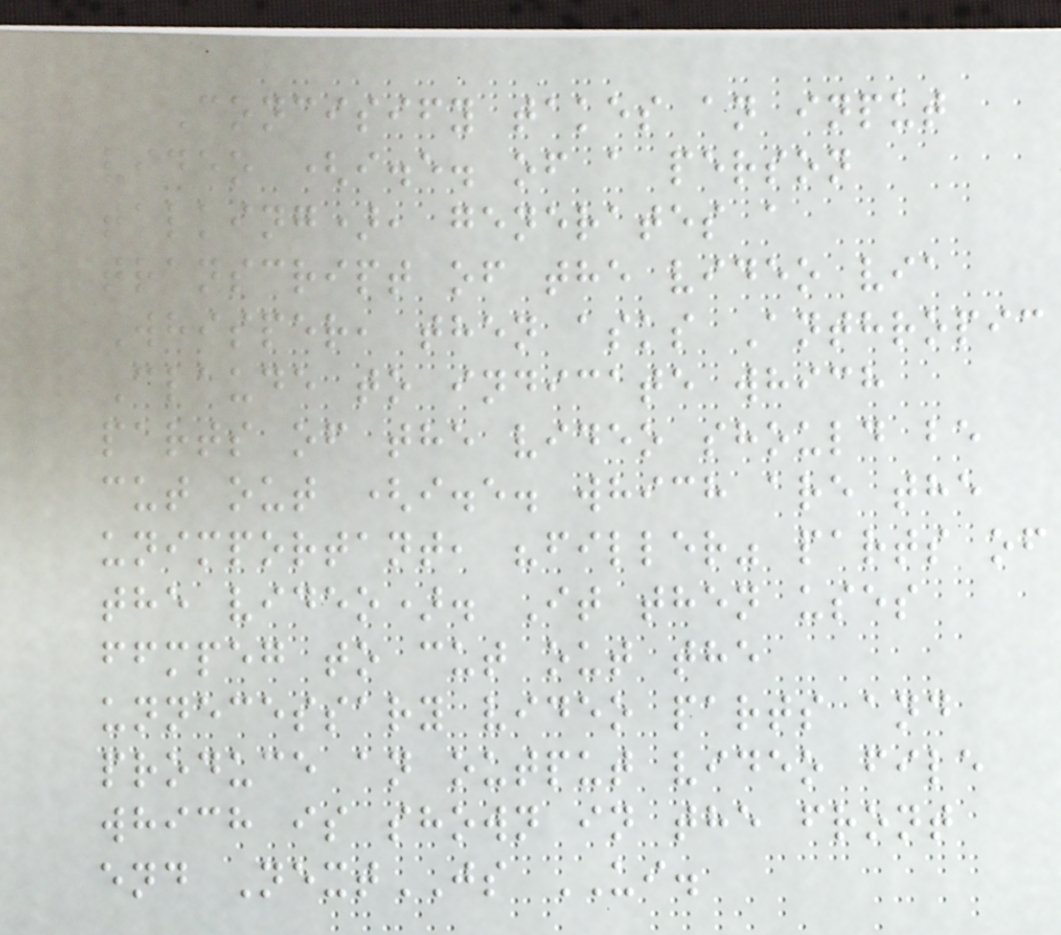Concisify takes an input
video (i.e. of a person
talking), generates a
transcript of the video via
Whisper, then asks Anthropic
Claude to indicate which
parts of the video should be
cut out (i.e. which are the
unimportant, "filler" parts of
the video). It then uses
ffmpeg to cut out the
unnecessary video parts and
produce an output video file
which is shown in the front
end NextJS UI.
